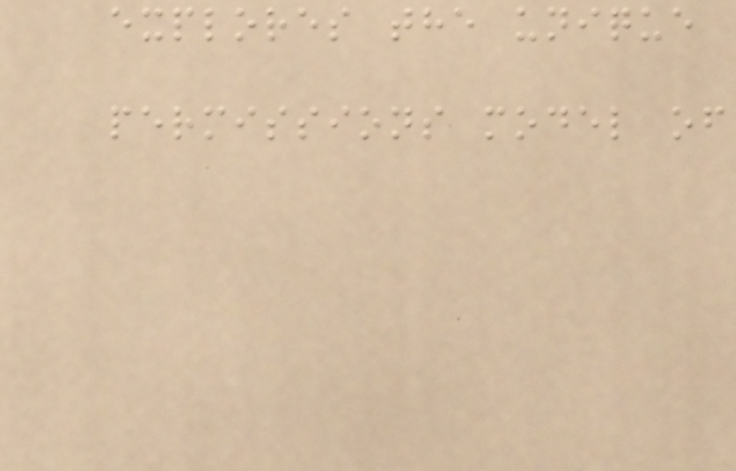explores the unique
permissions model of
